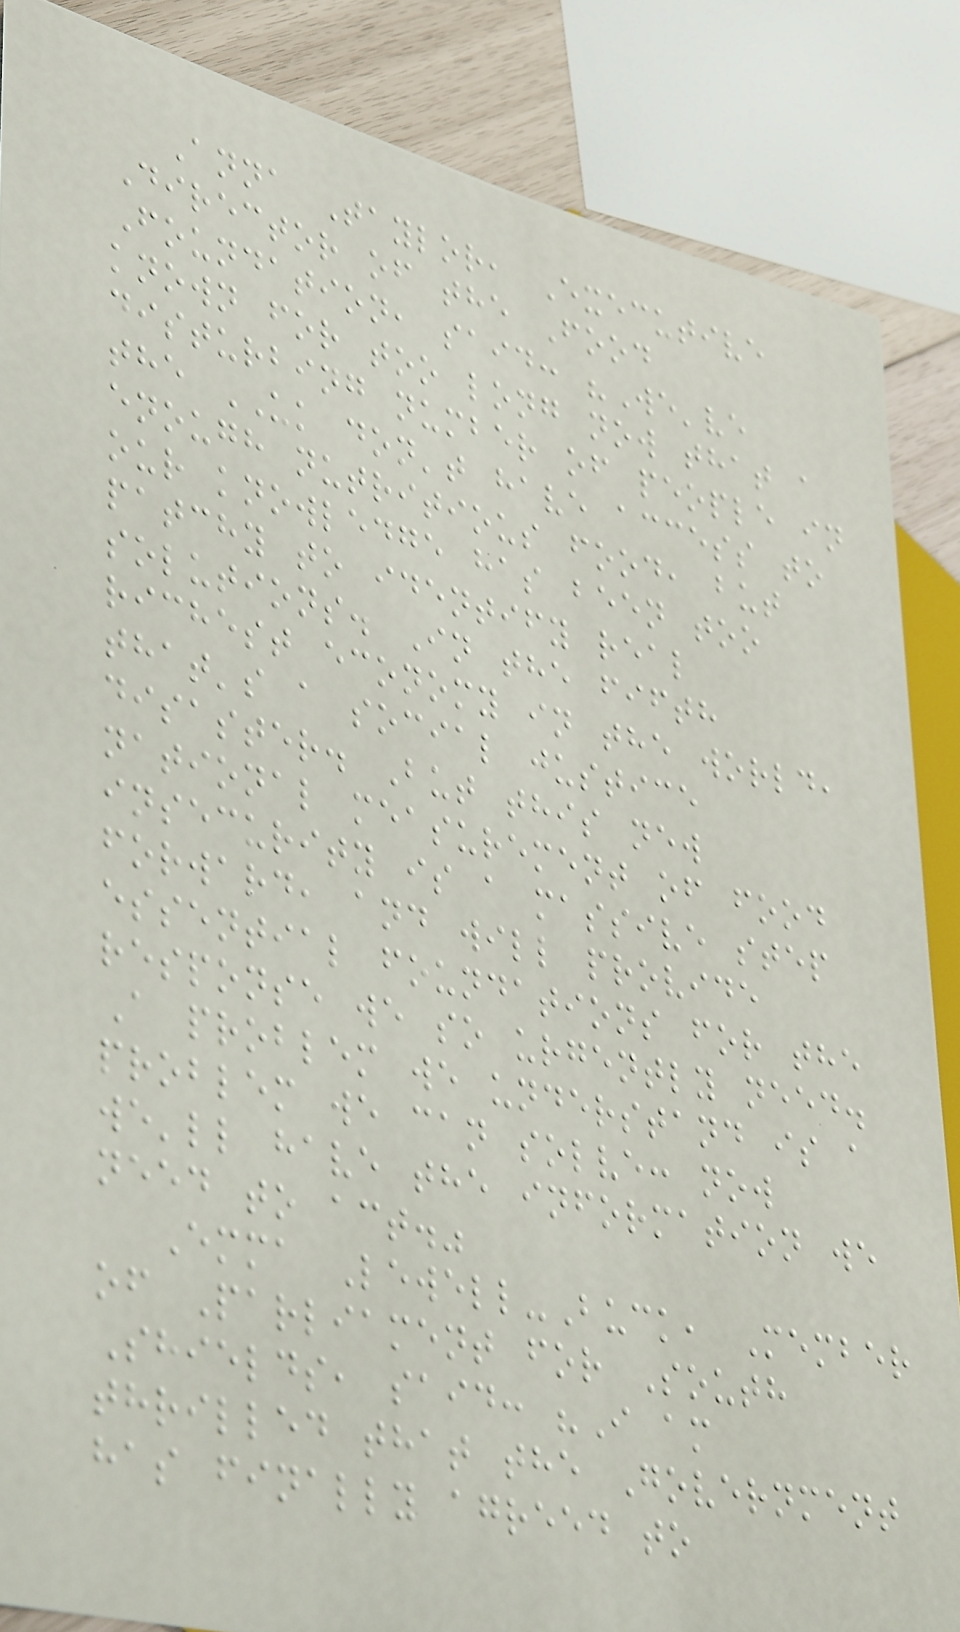Anna Taylor, Executive
Director of the Food
Foundation, said: "We've
known for too long now that a
disturbing number of people in
the UK don't have access to
enough nutritious food, but
our knowledge has been too
patchy to identify real
solutions. In the fifth
richest economy in the world,
that's a social justice
disaster. But this new
national measurement of food
insecurity is a massive step
forward, and will provide
essential foundations for the
response we so urgently need.
A problem we understand is a
problem we can solve: now
we'll have the information we
need to act."
Emma Lewell-Buck, Member
of Parliament for South
Shields, said: "I am
thrilled that the Government
has finally agreed to
